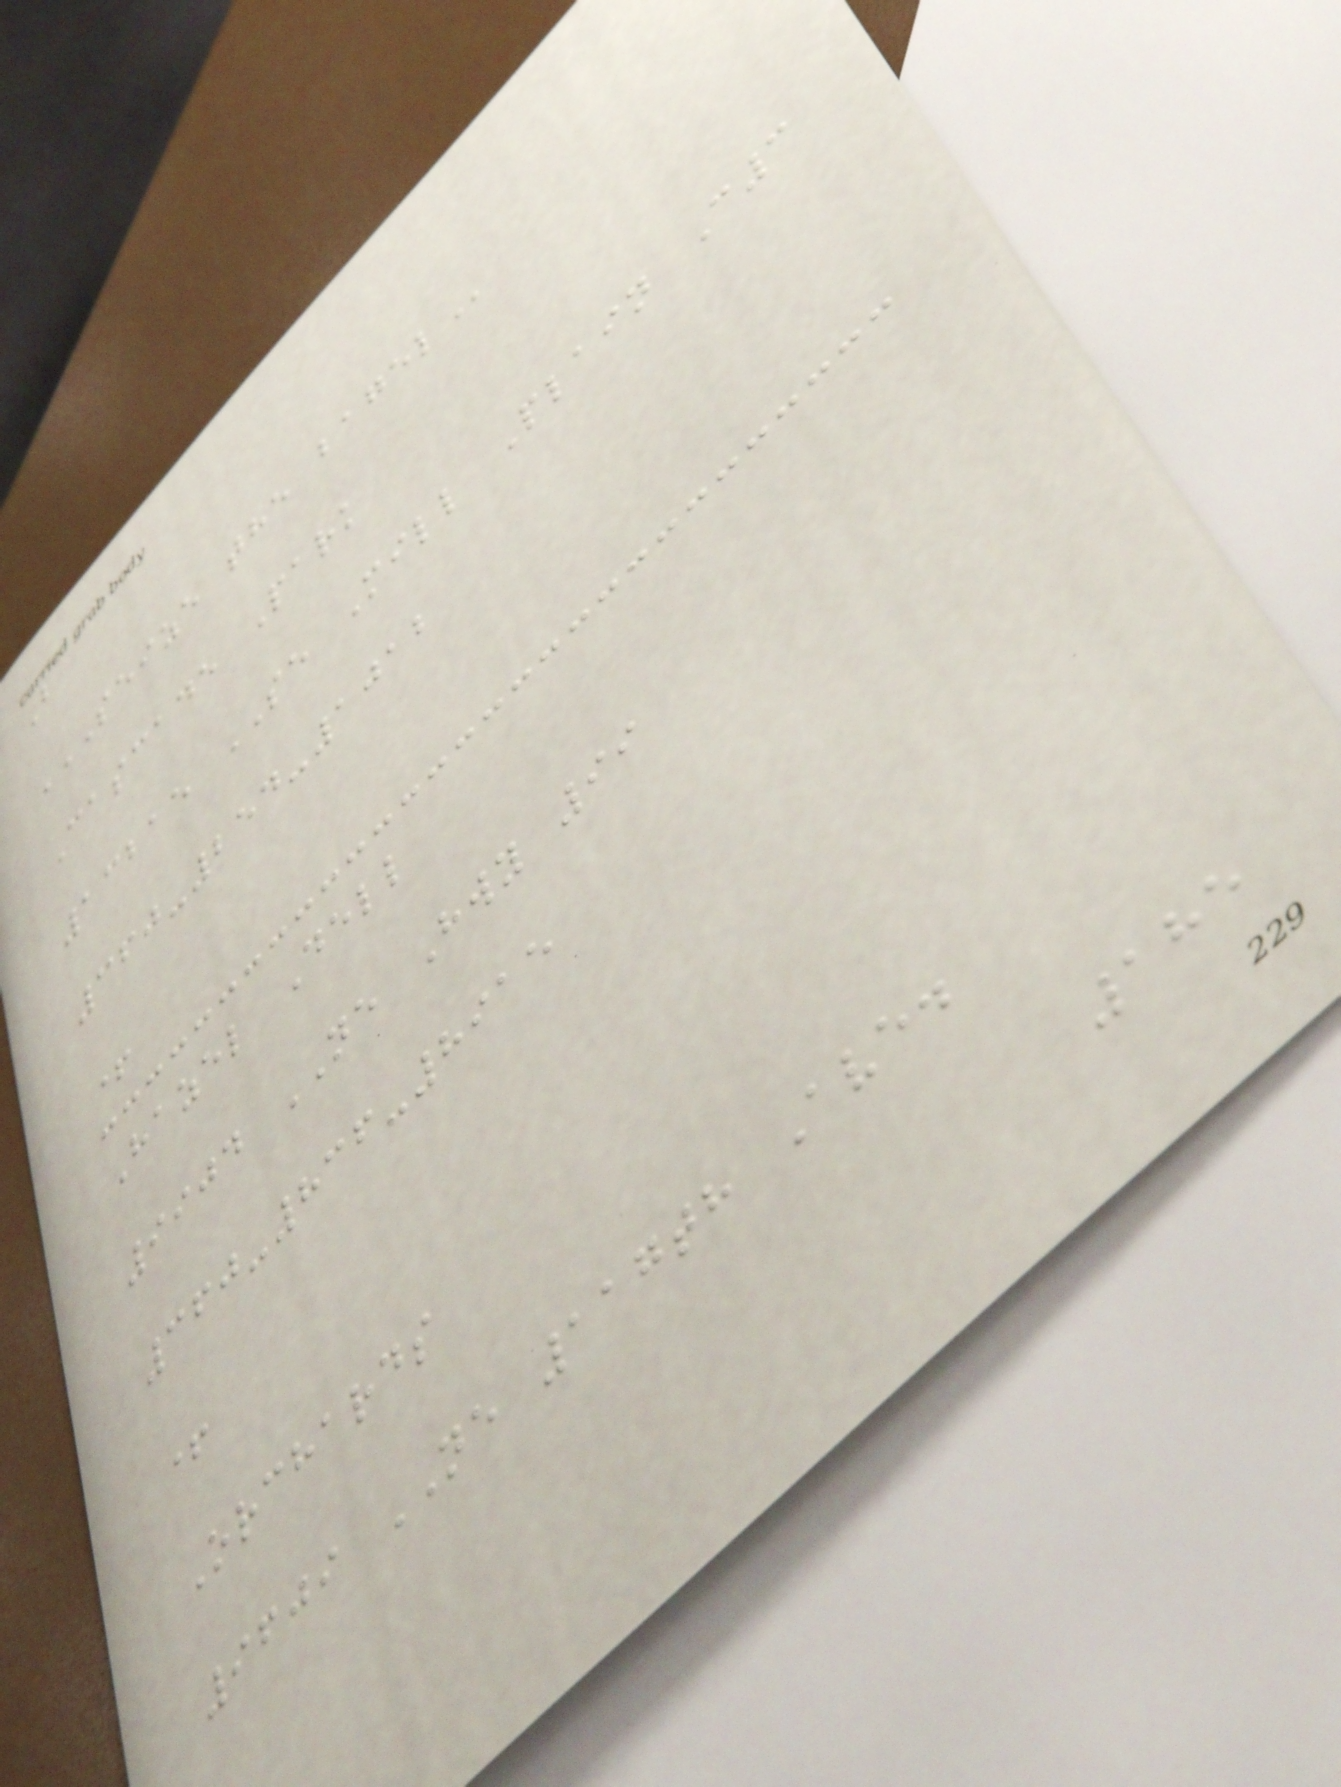B
SEIZE THE BAGEL
Cascade Park
13215 SE Mill Plain C3
360-254-1012
+
Hazel Dell
9904 NE Hwy 99
360-836-8915
+
Orchards
9609 NE 117th Ave.
185
